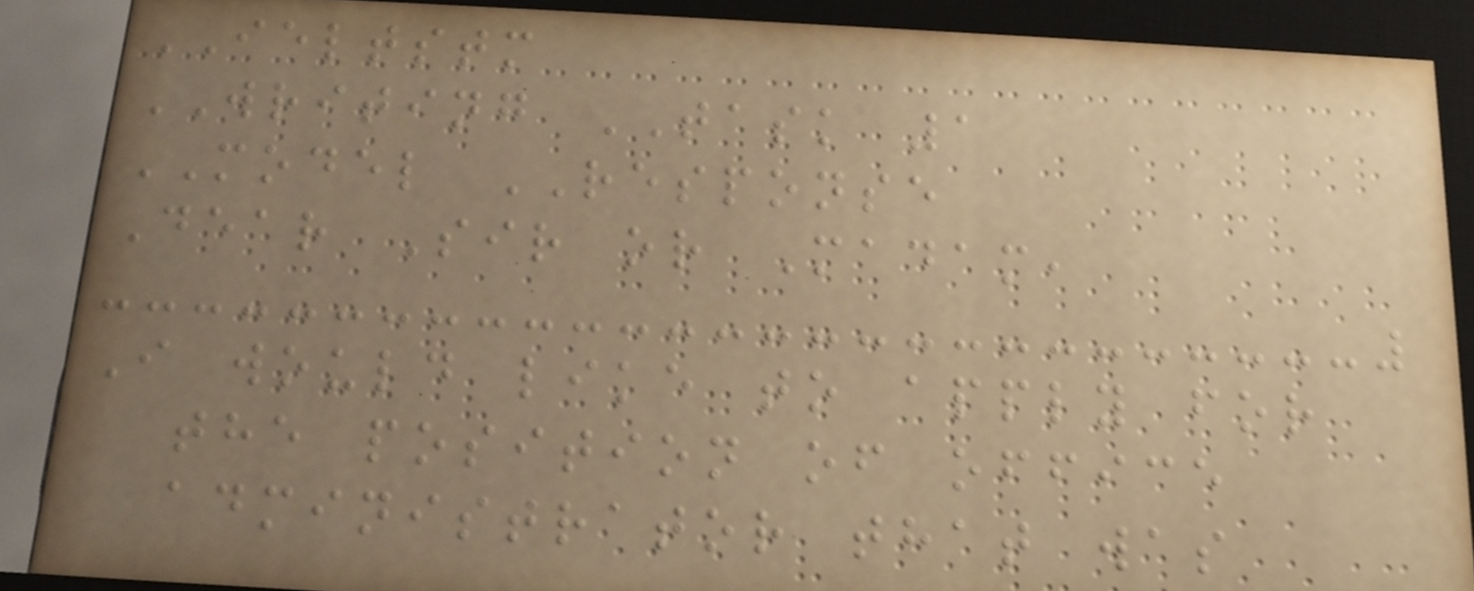IELTSTM
WRITING TASK 1
MODEL RESPONSE
Dear Sir or Madam,
I would like to apply for
the position of office
administrator that was
